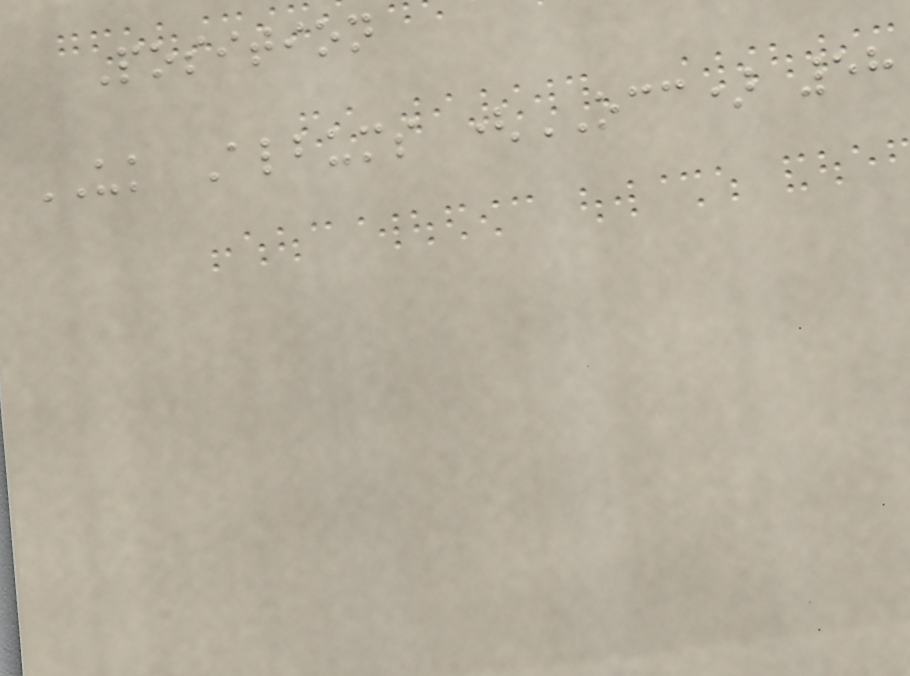Position
UK Albums (OCC) 58
